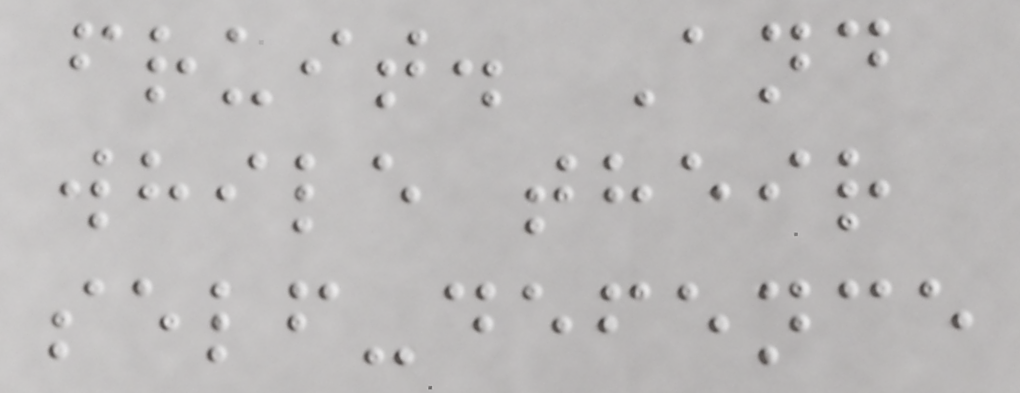fruit. And
while their
self-defence
